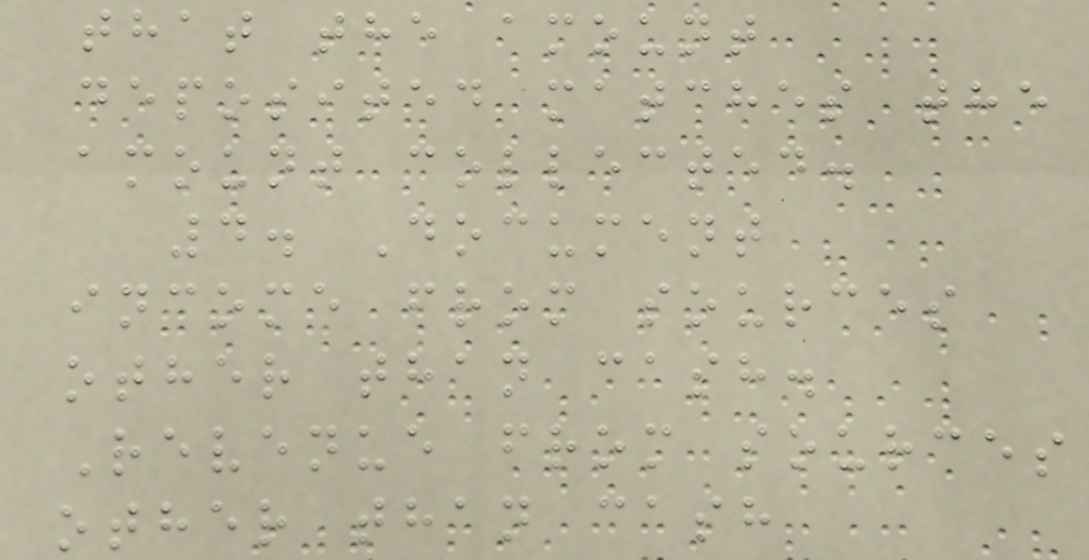that the amount
deposited matches the
amount collected.
4. Document
income from sources
other than cash.
Revenue from sources
other than cash
